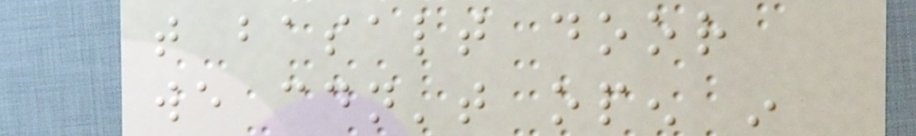that basalt door
we couldn't open in
